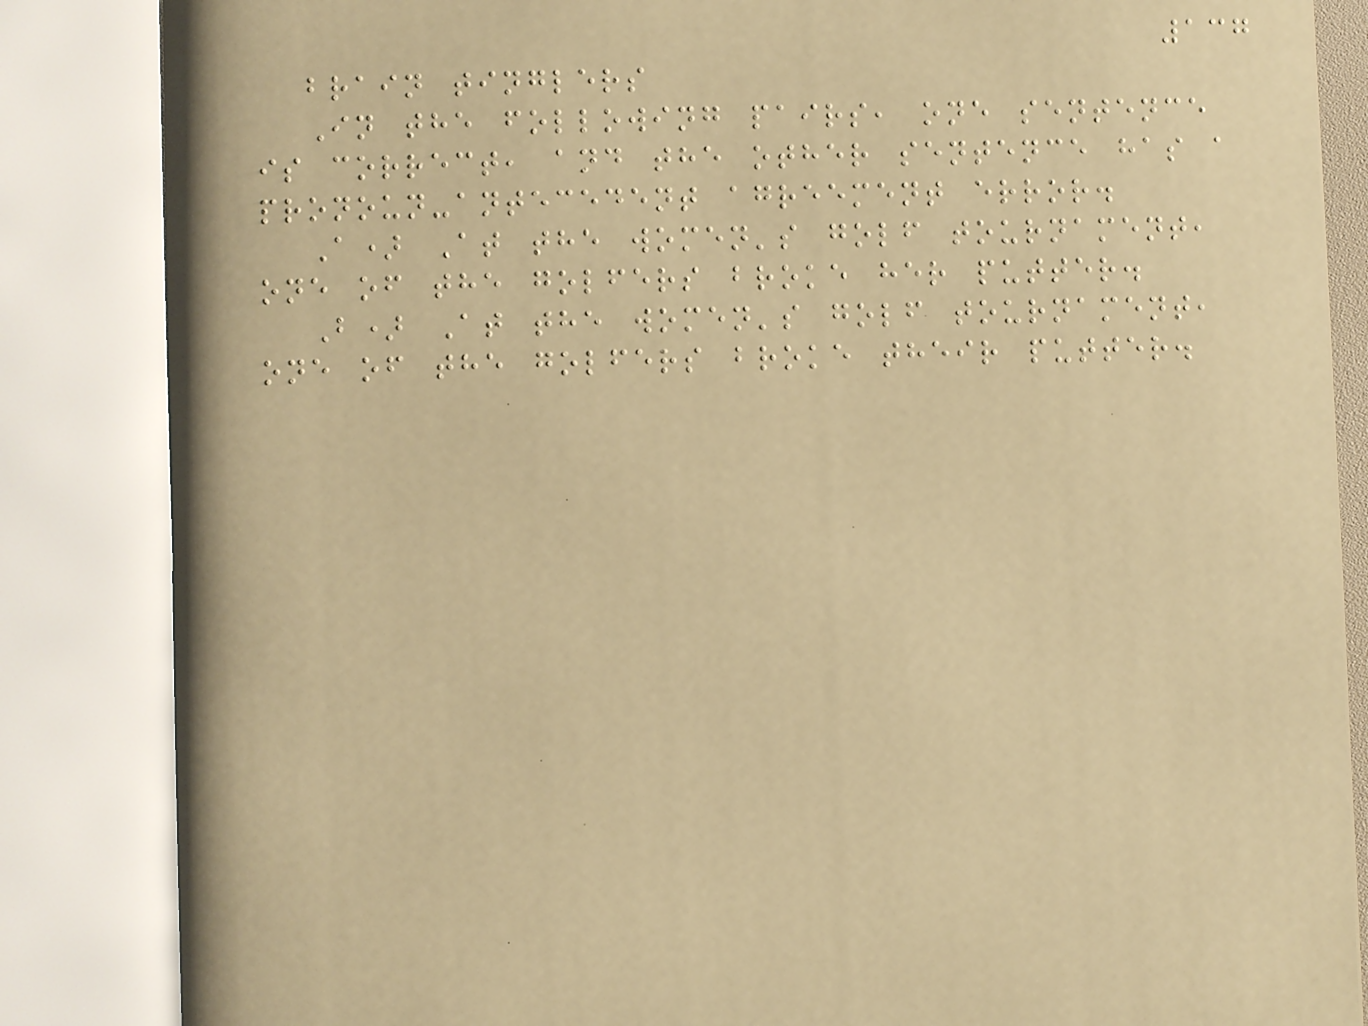137
brain tinglers
In the following pairs, one sentence
is correct, and the other sentence has a
pronoun-antecedent agreement error.
A) At the women's golf tournament,
one of the golfers broke her putter.
B) At the women's golf tournament,
one of the golfers broke their putter.
